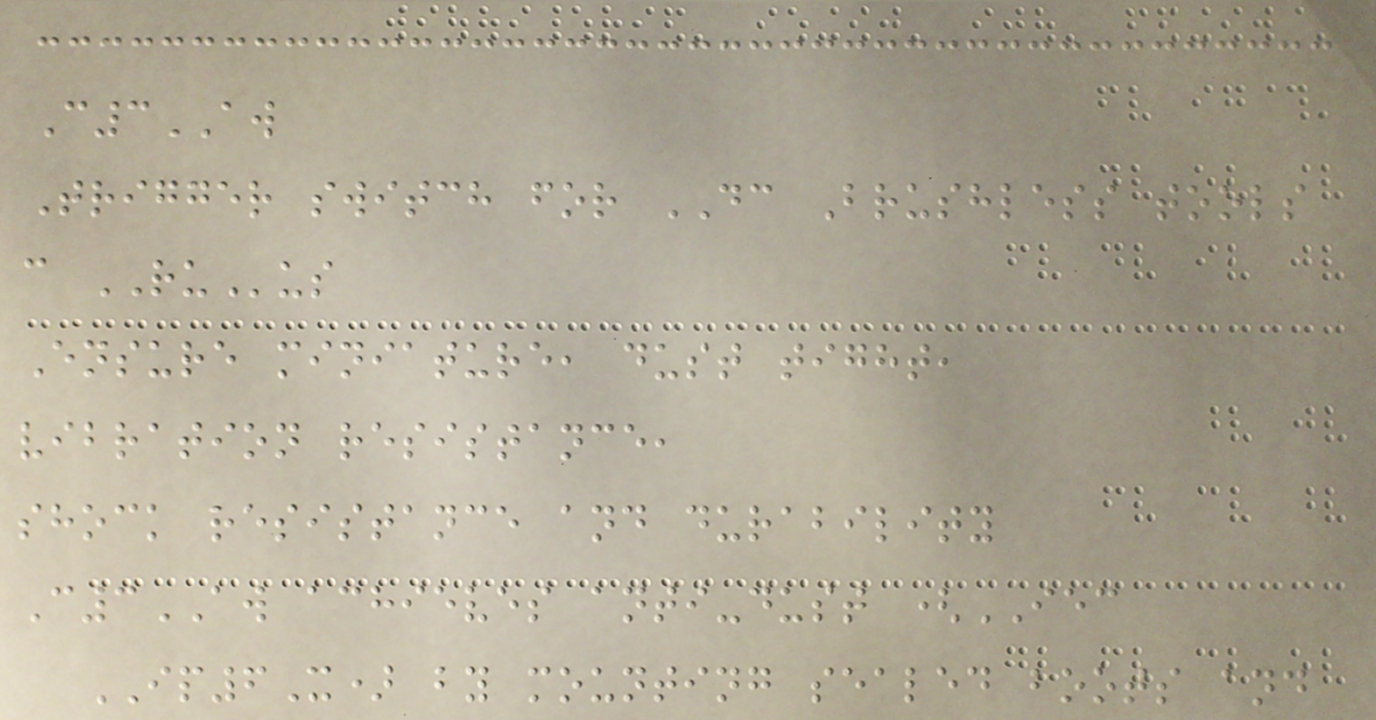C3AW
Trigger switch for DC Brushless tools
c RUus
Ensure miniature, dust tight,
vibration resistance,
shock resistance and durability
C3AW achieves anti-dust (IEC
IP6X) by mounting sealed boots and
